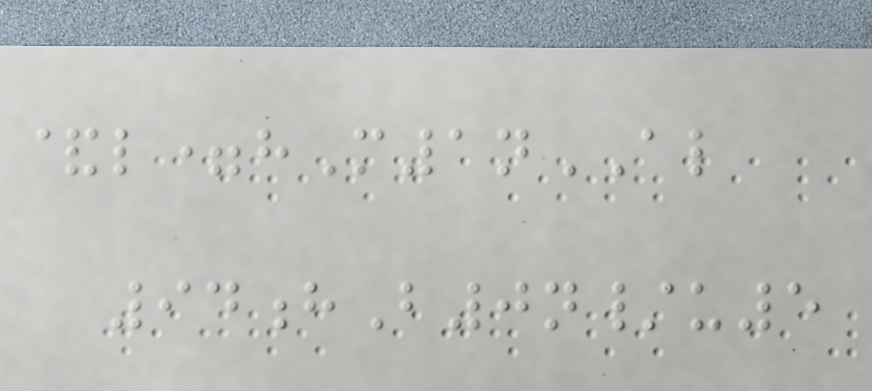&l=hM1nAL
94hB0n/u5
